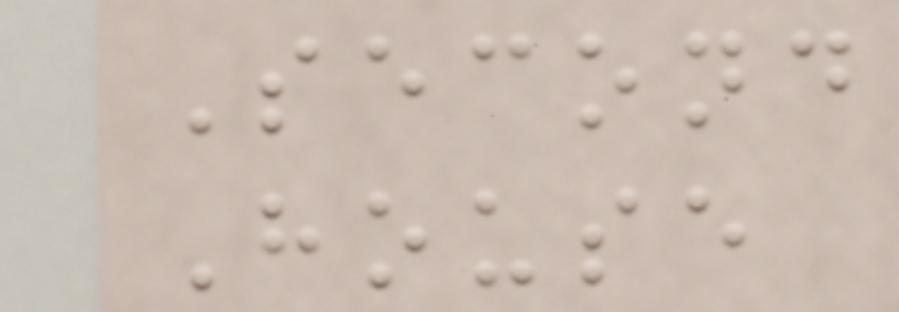Second
House
